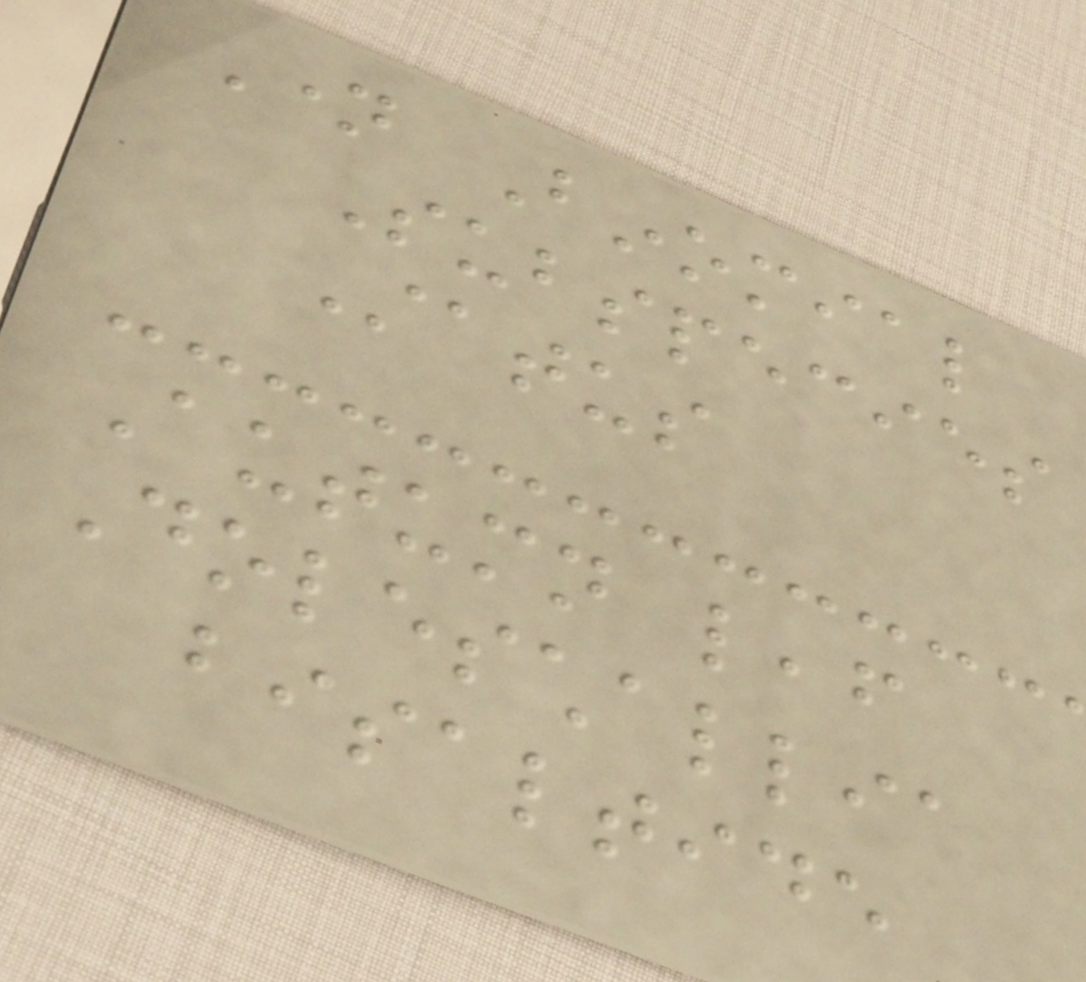Name Binomial
Subspecies
Status
Autumn leaf
Doleschallia
bisaltide
